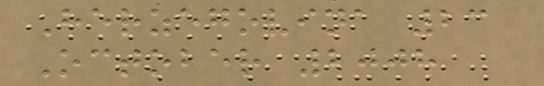Herzegovina 23
October 2008
